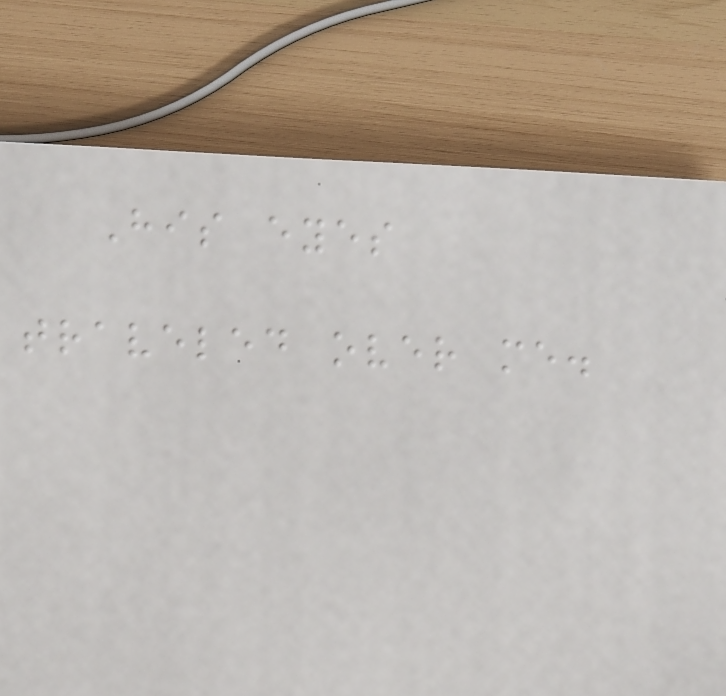His eyes
traveled over me.
